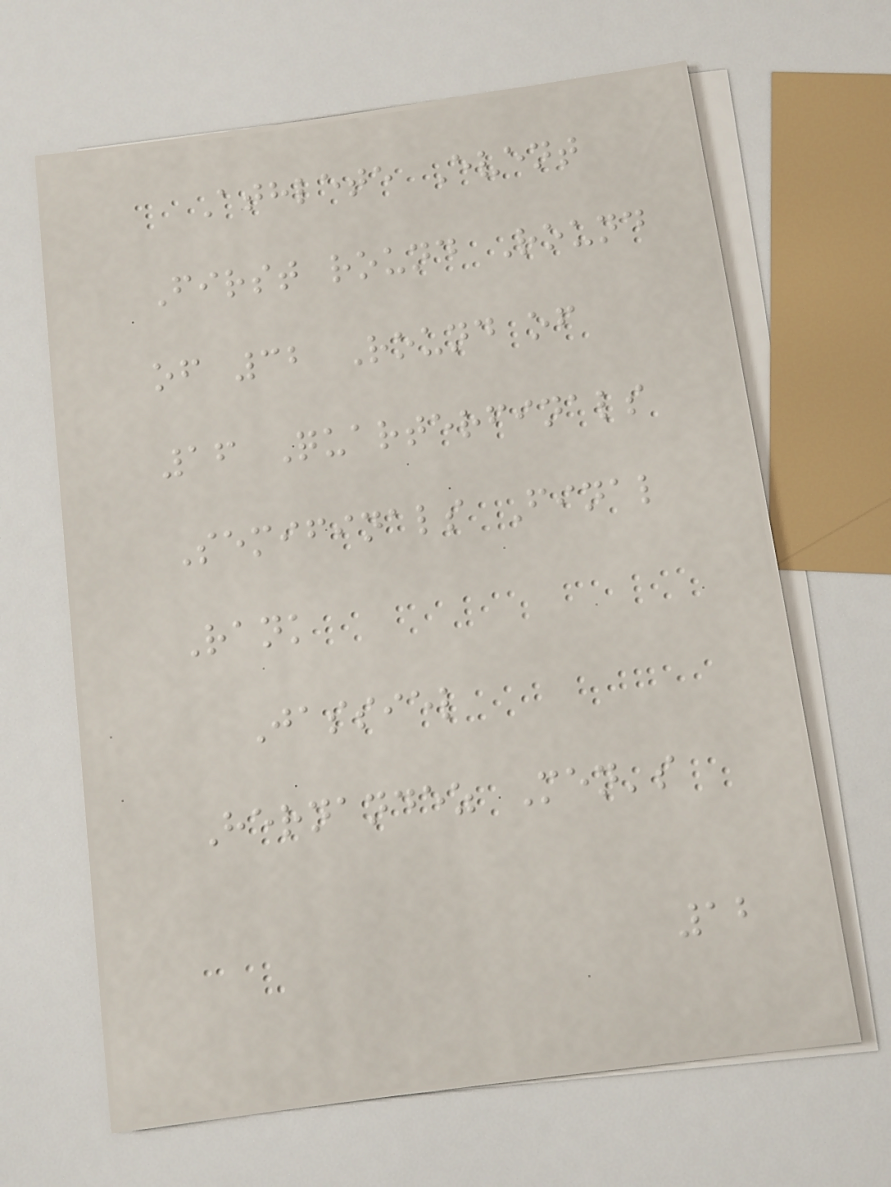Athlete Event
First round Round
of 32 Round of
16 Quarterfinals
Semifinals Final
Rank
Jassiel
Hernandez Men's
12
